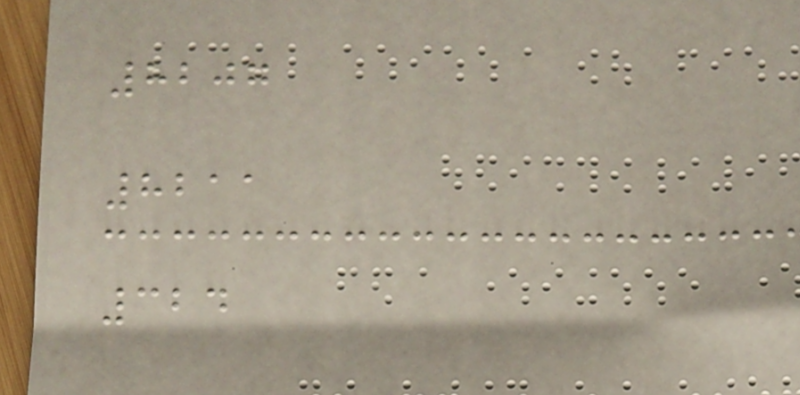8207
8211
324
